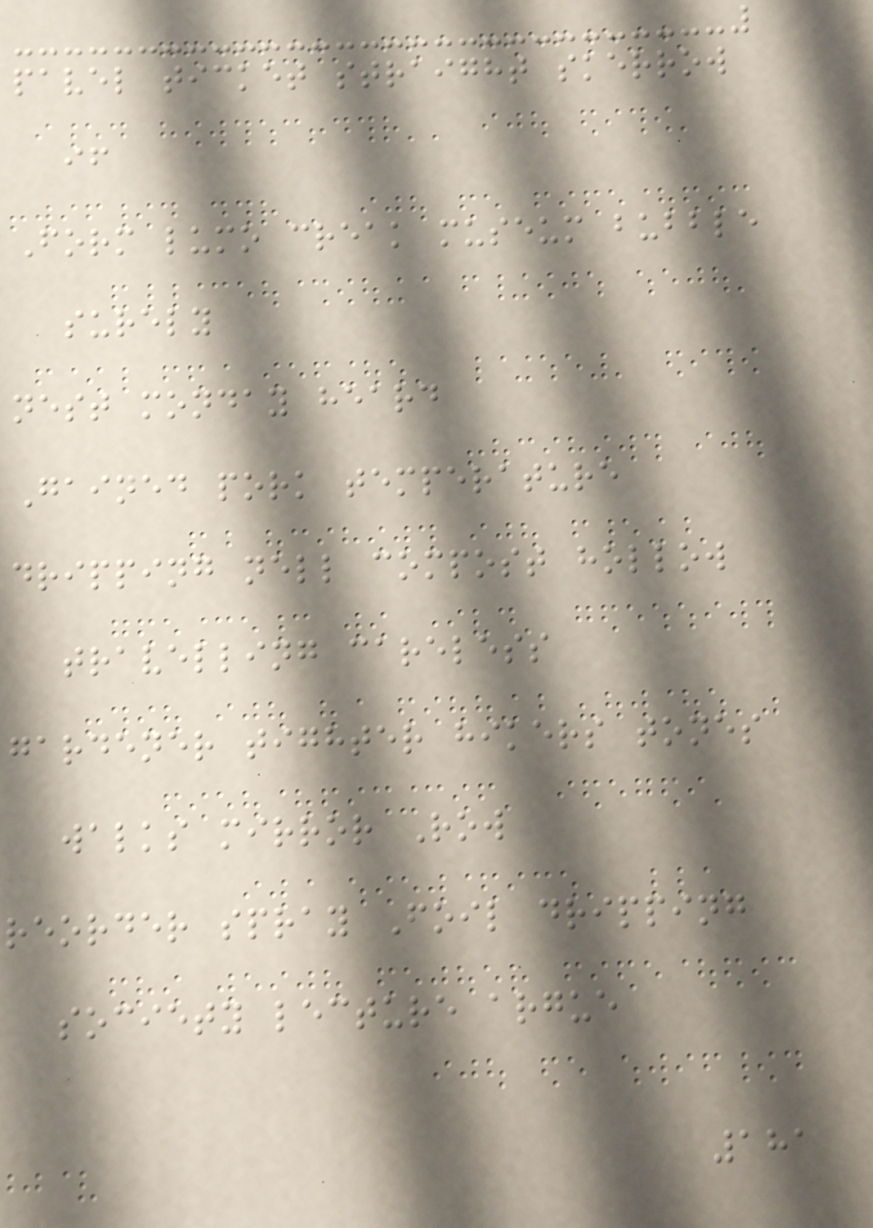pavel ticket straight skerrow
if
Form lumo creak museum bubble
surely
nest monday heard
Gained pork temperature
dripping nell compost hollow
travelling careless
gardener tighter hikers tones
walks mirror Row
reorder spray Foil dripping
society lecture argue
181
